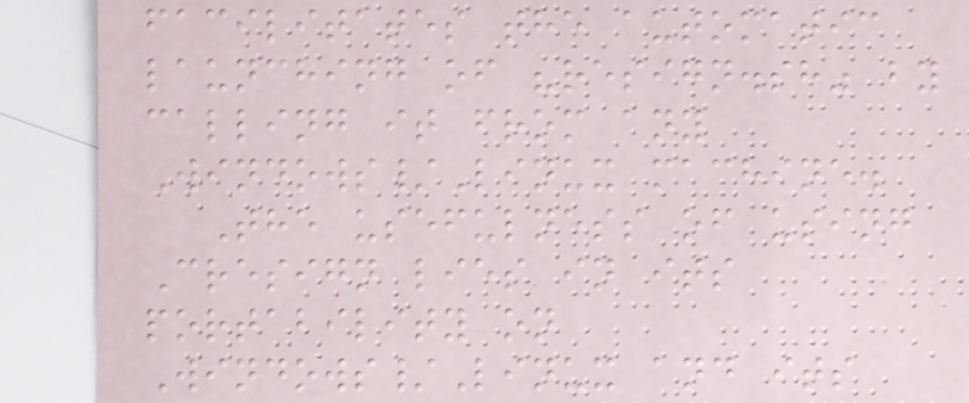facilitates the automatic
launching of "resign.sh" by
calling it from any
Windows/Linux machine.
The usefulness of using
Cresign lies in its
portability on
Windows/Linux and its
